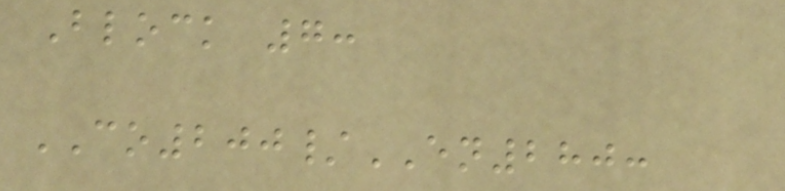Block 7:
CO200/EN280:
